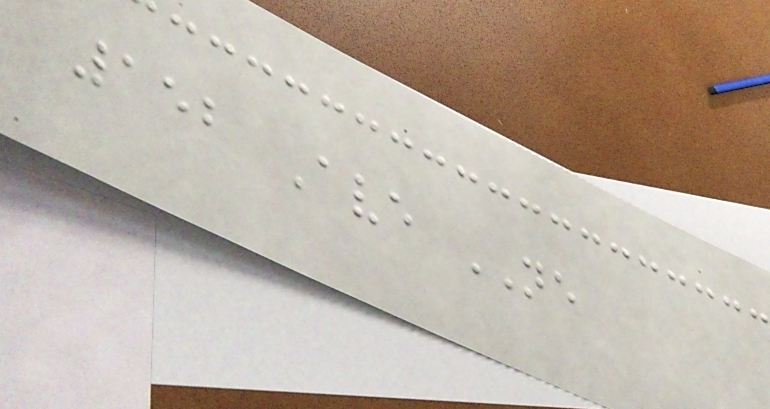152 Ave NE
